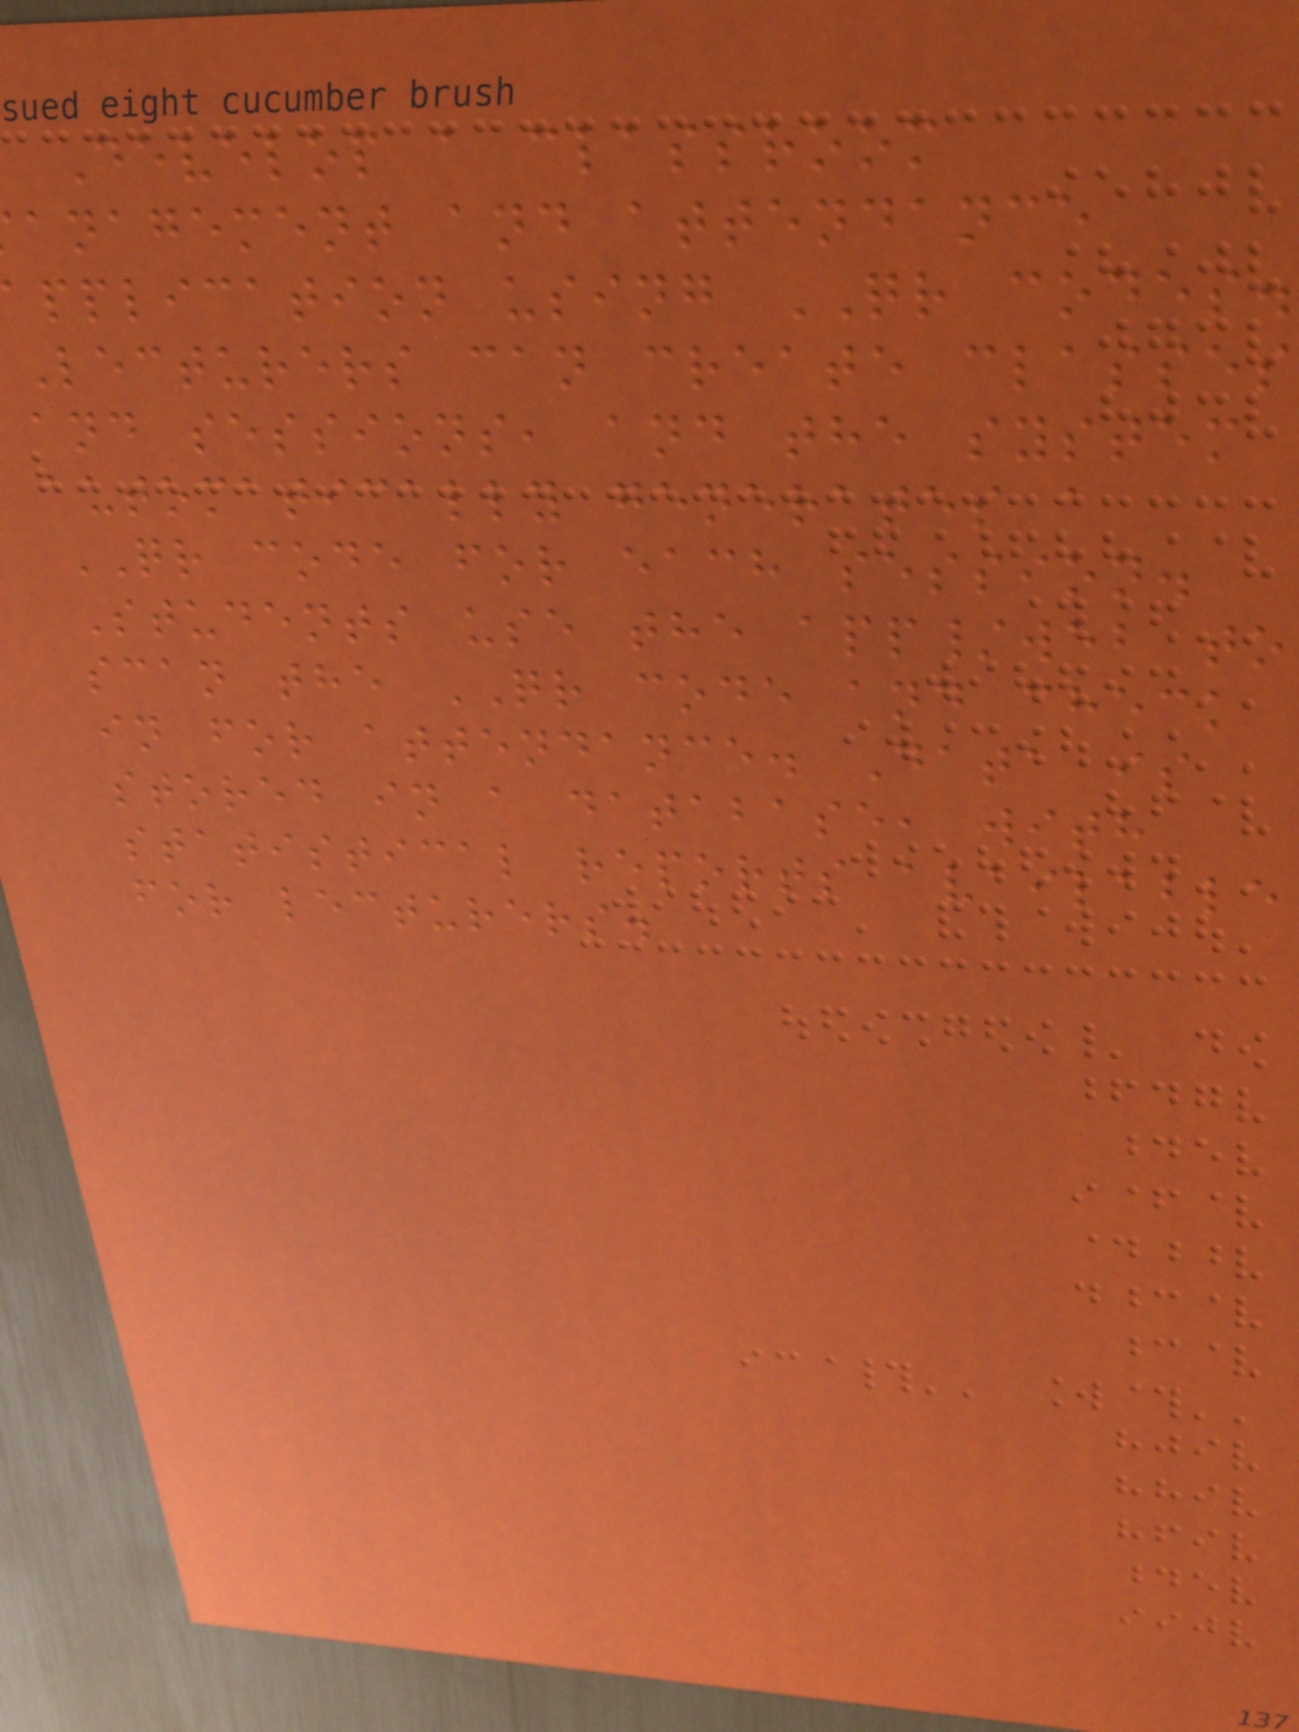Develop a classroom
anagement and attendance
pplication using QR codes.
Lecturers can create classes
and sessions, and the system
automatically generates a
QR code for each session.
Students use the app/web to
scan the QR code and check
in for attendance. Data is
stored in a database, with
statistical reports available
for lecturers.
